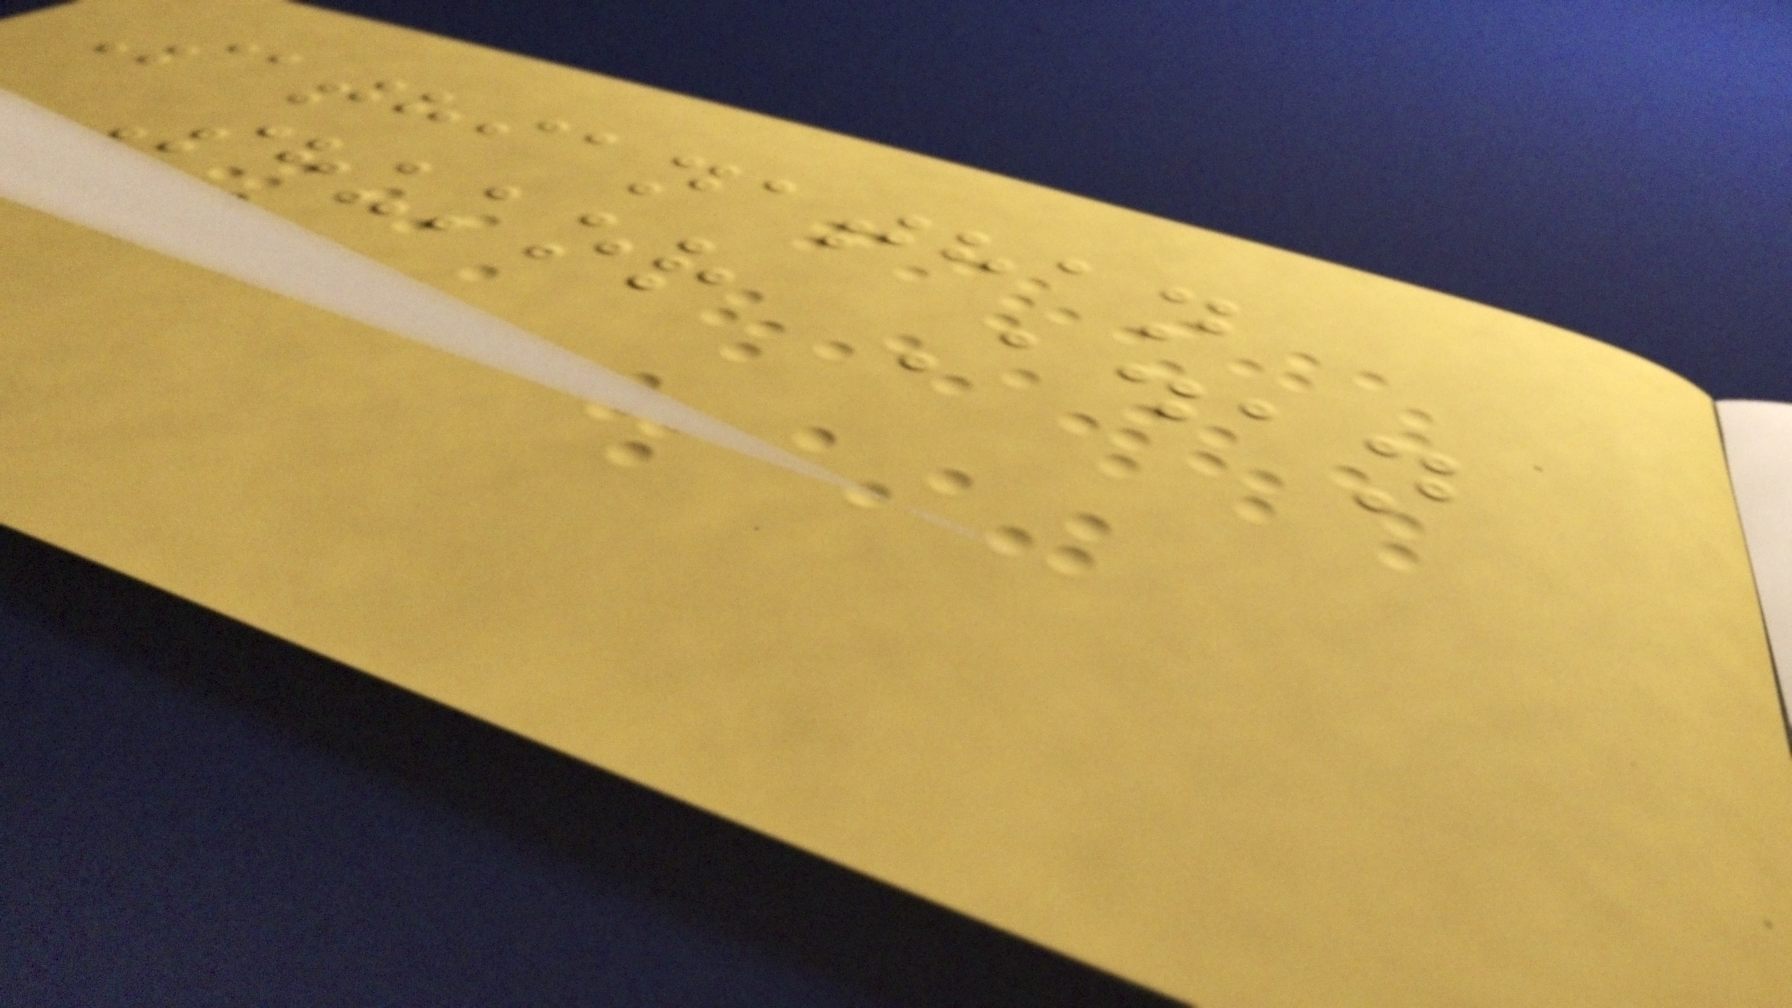Sathianathan
Shukor Adan
